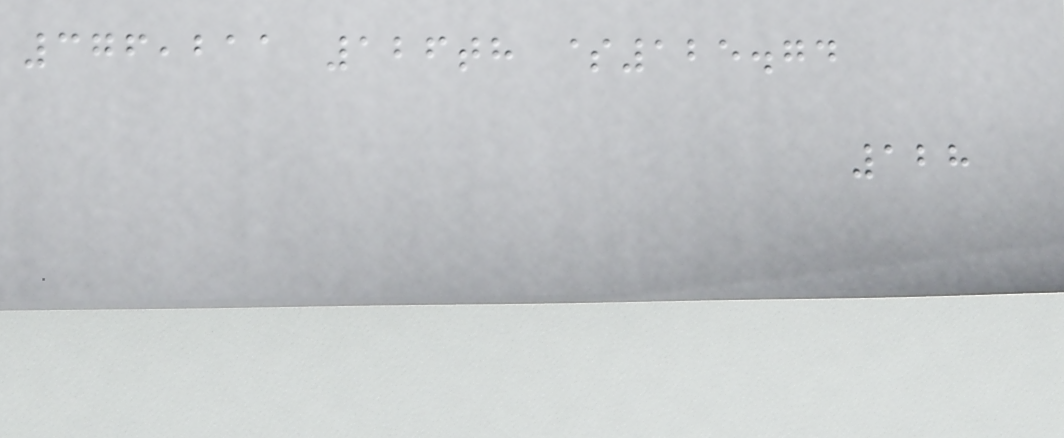376,211 126th $125.74
128
